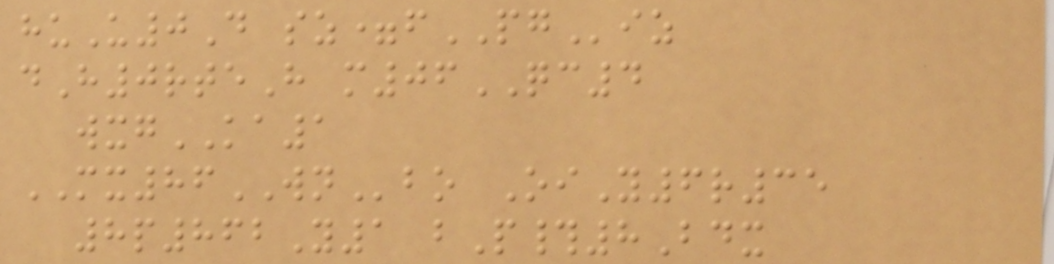huU0D sz=fPGiz
dH0rteH m06QC4
wxgKA1
MX86WNbo OiY6r35
8p862Y1 bP#8Bdx
